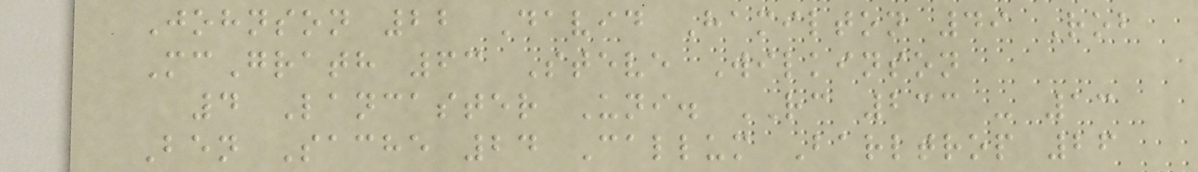Johnson 22 David Hamilton 49 Rob
McGrath 63 Steve Wilkinson
4 Lancaster Uni. RC 233 - 13
Ben Sache 24 Callum Barltrop 26
